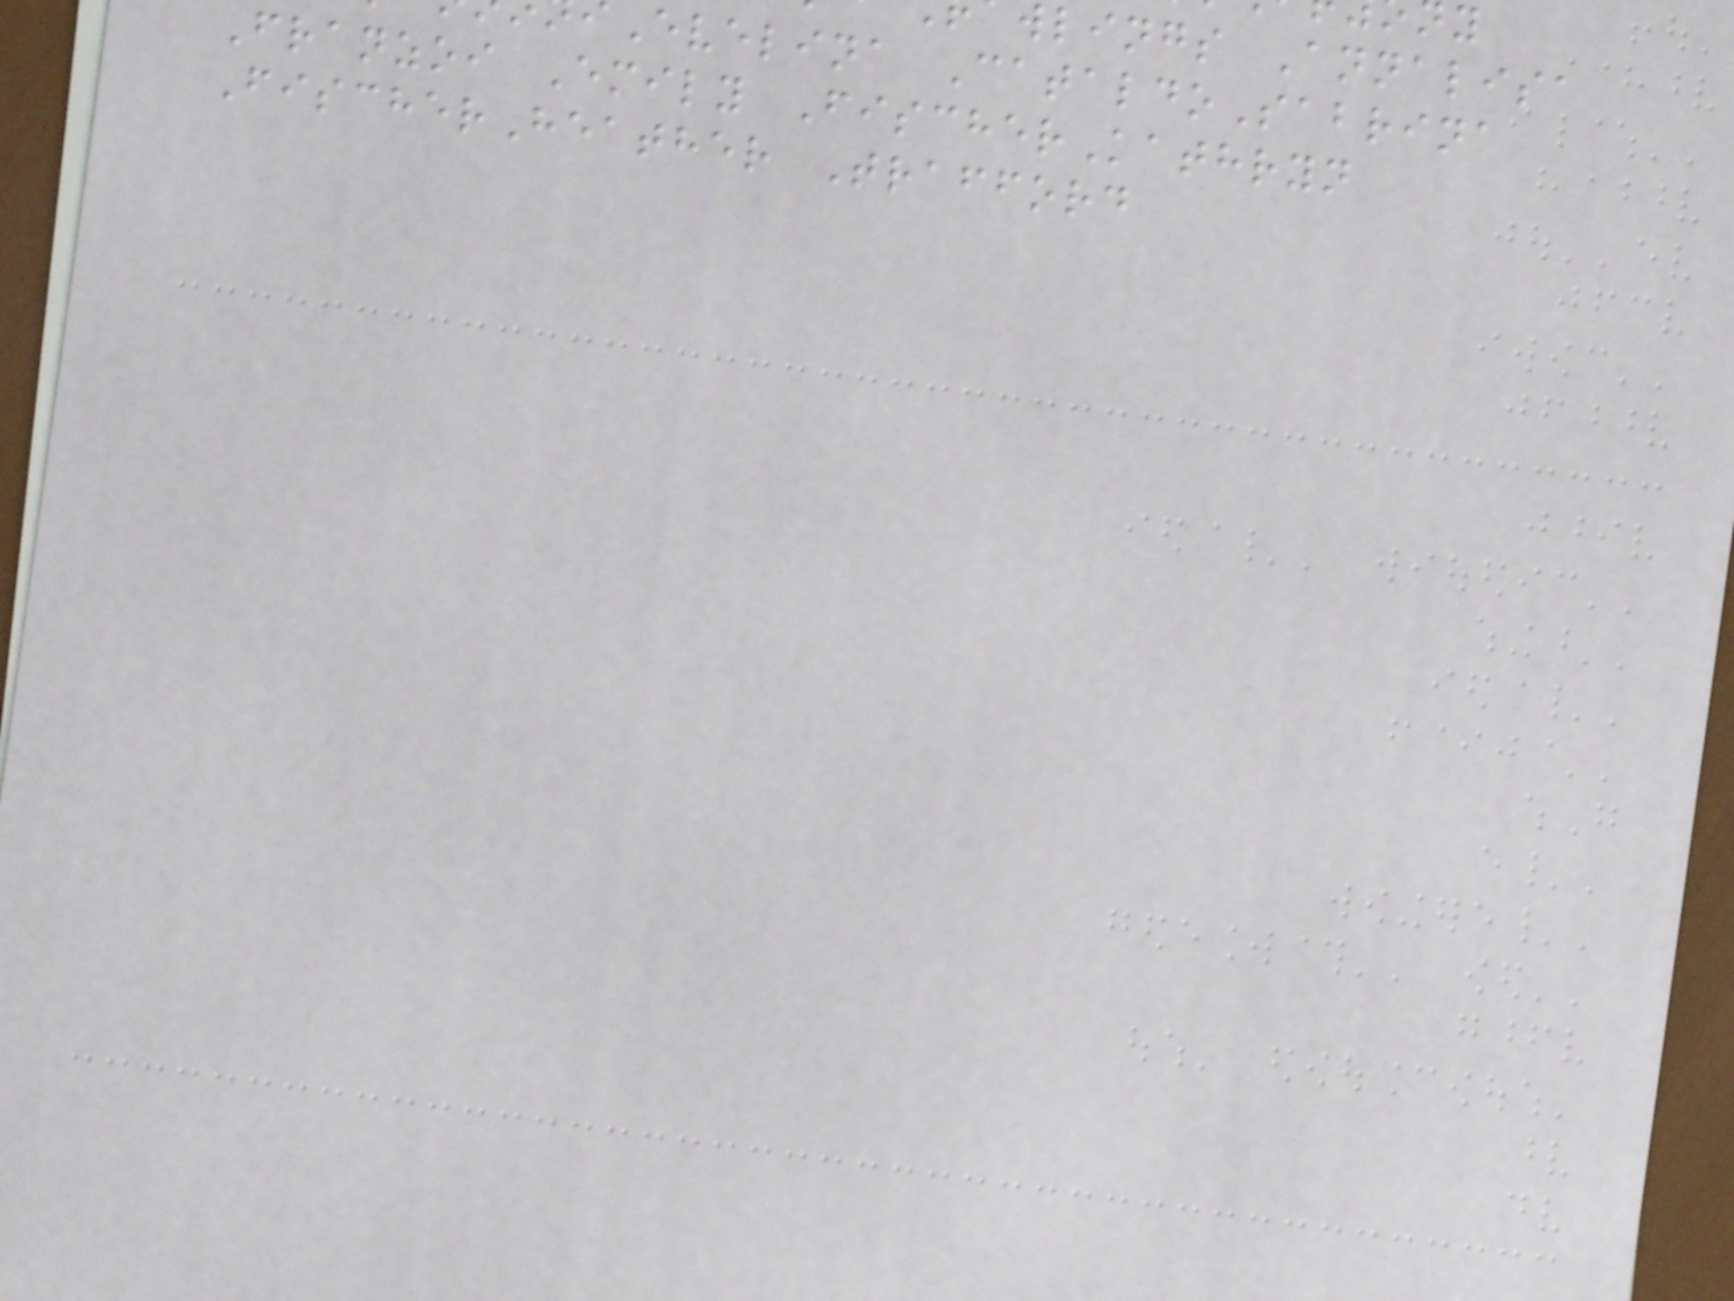wlings Annalisa
Evelina CataldoSabrina
Franzoi Emily FischerKathryn
FischerHeather Trafford
